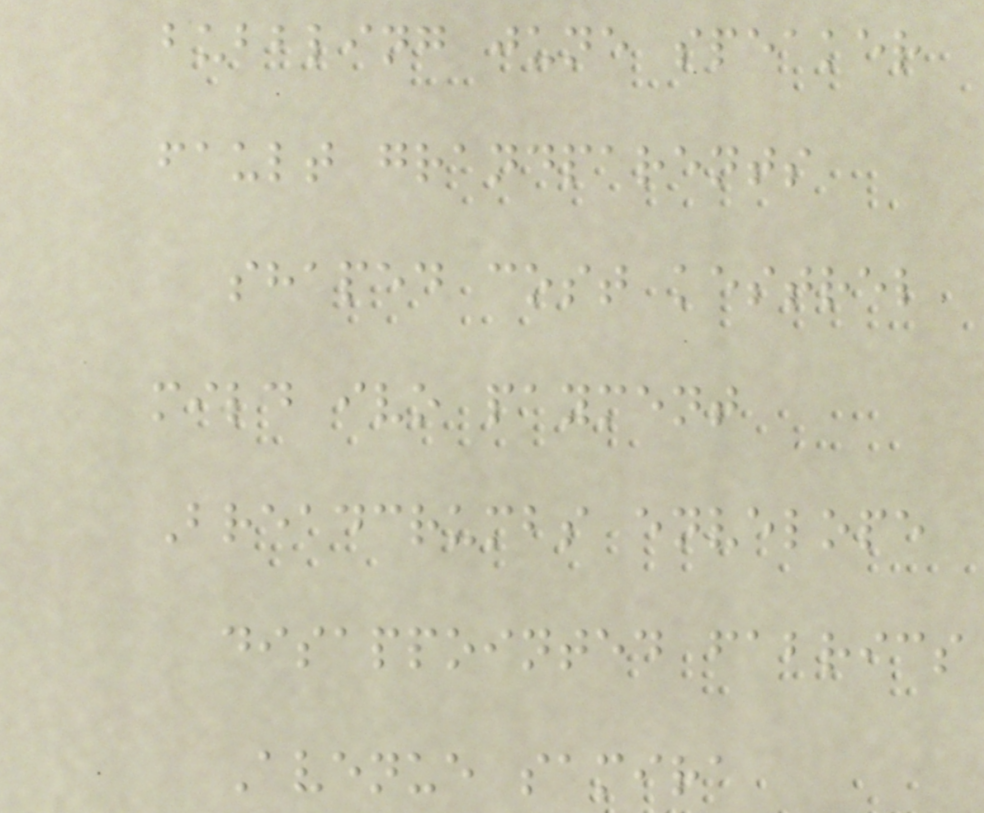bubbling june speaker
fault grandparents
shaped cost kestrel
mild ivo payment
Breadcrumbs envelope
disappointed fabrics
Avenue samira
